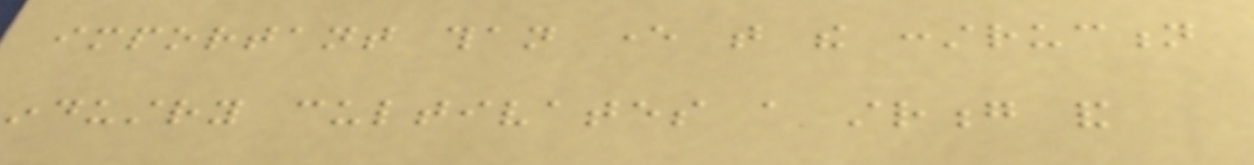important than ever that the construction
industry cultivates a strong and
